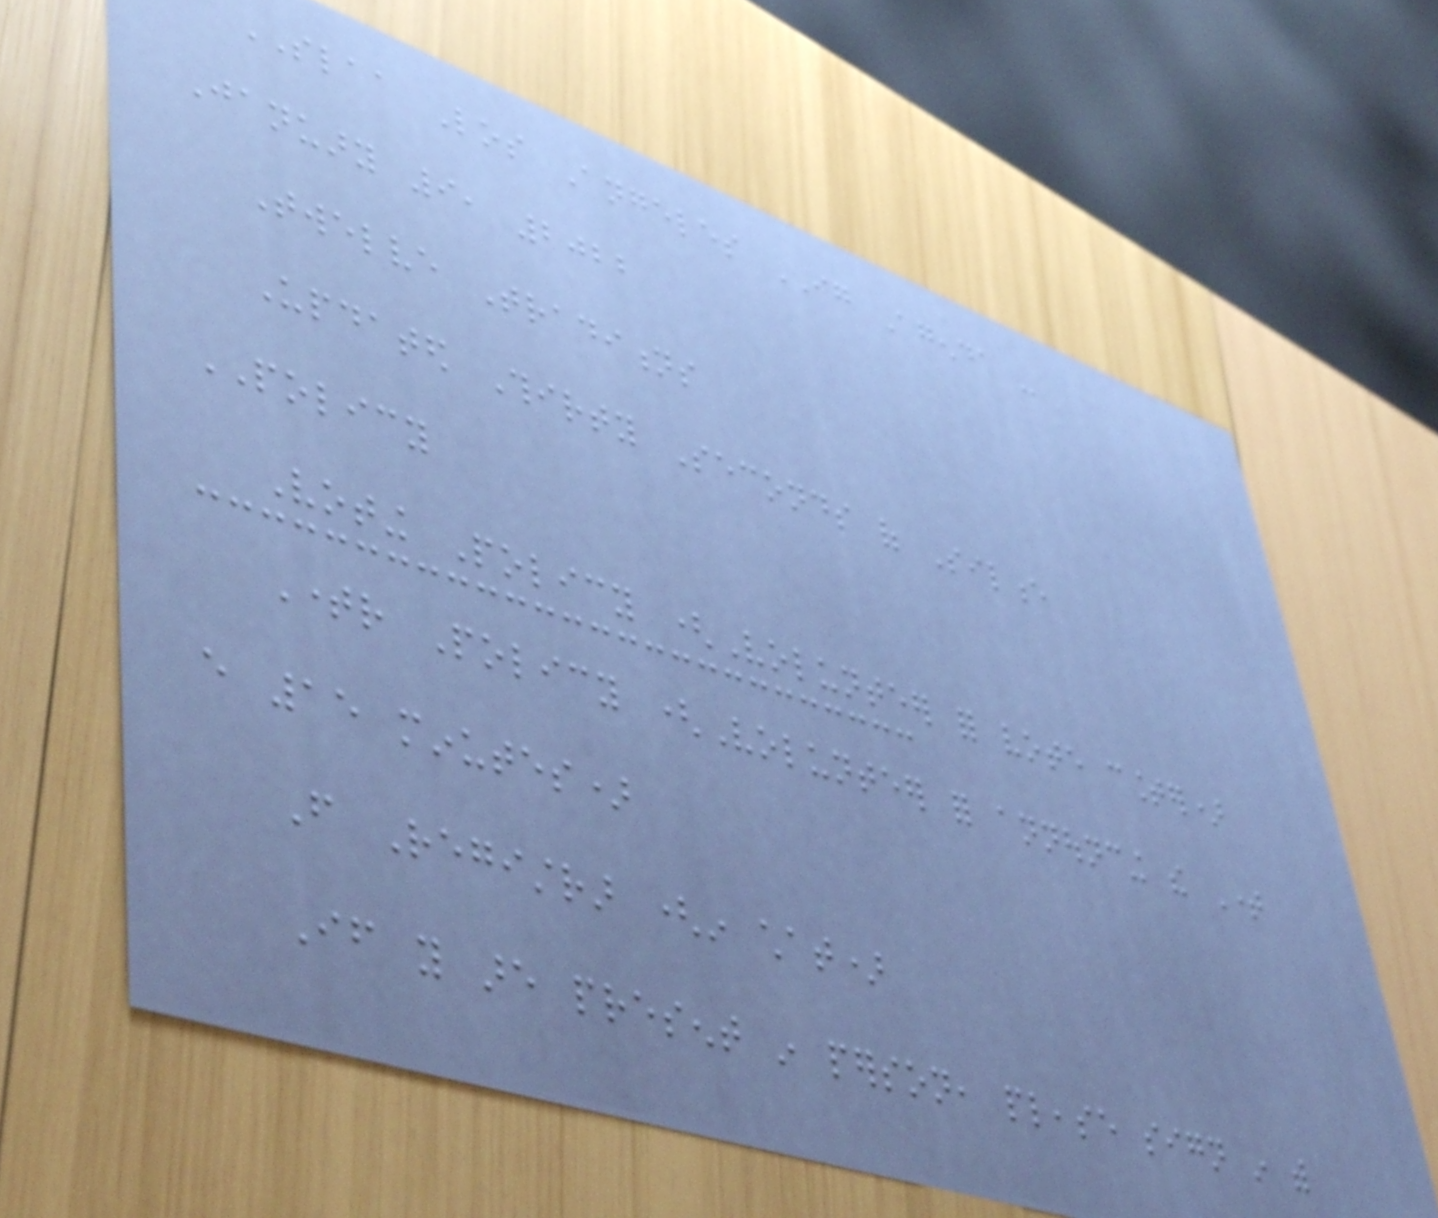SLAA Los Angeles IG Agenda -
January 9, 2022
Twelve Traditions
Updated Thirty Seconds of Silence
POLICY
Voting Policy (Volunteer for vote counter)
Timer Policy (Volunteer for announcing the Time
every 15 minutes)
From Registrar (in chat)
If you are present in person, please sign in with
